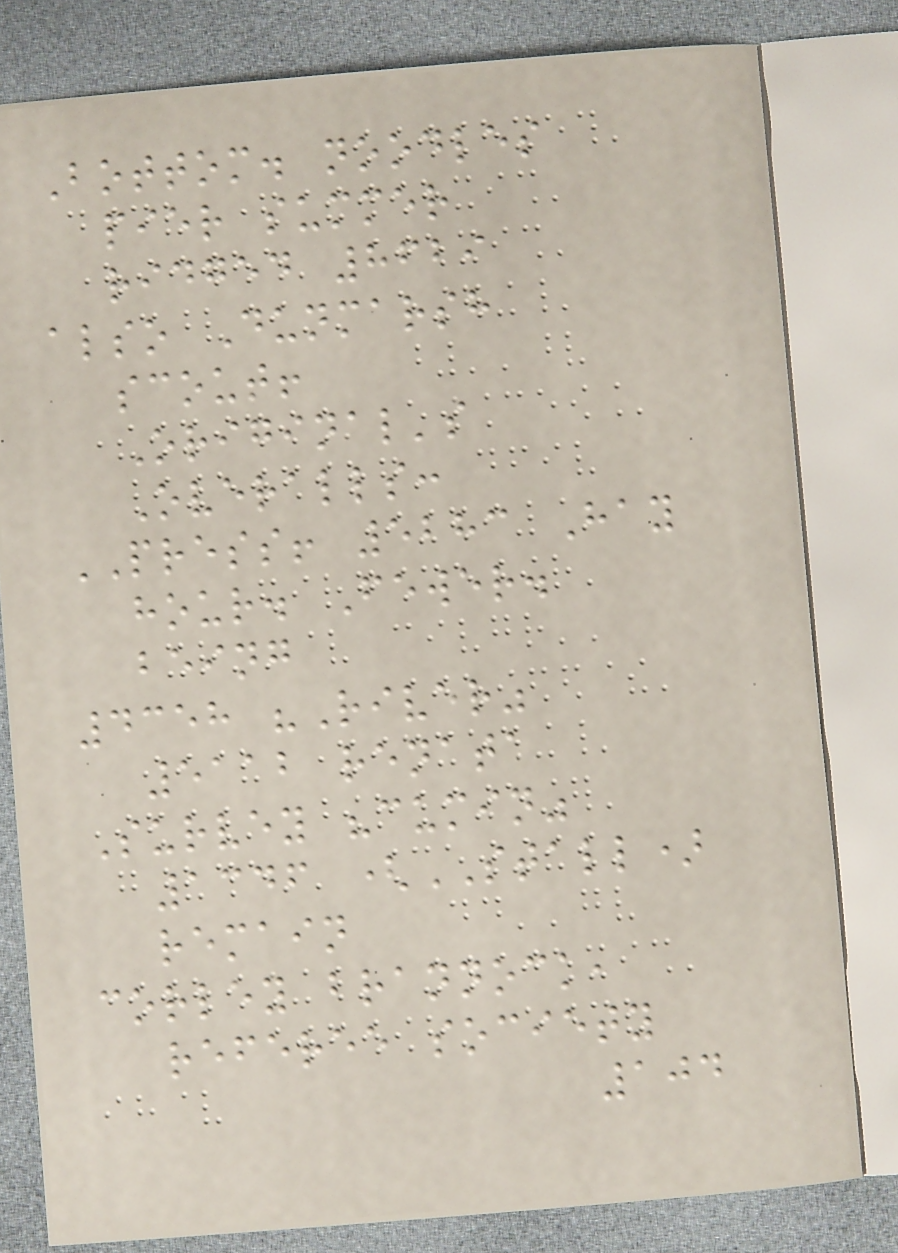Bottom. noodles
pier summer
ridged 8629
also Dunmarsh
scout!
Original's
Overalls:
PRESS! 5283 Hay
hour. Fewer.
being
4358 "River"
5112 renata
Survey "cumin"
1346 (STALL)
remain
corley brannock,
referee society
104
